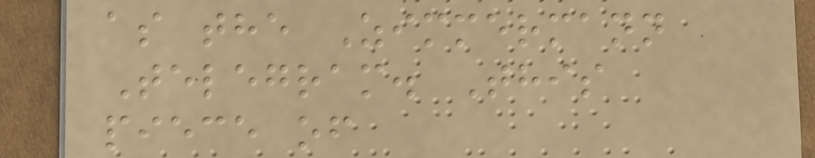as the Zimmermann
Telegram. This
piece of
